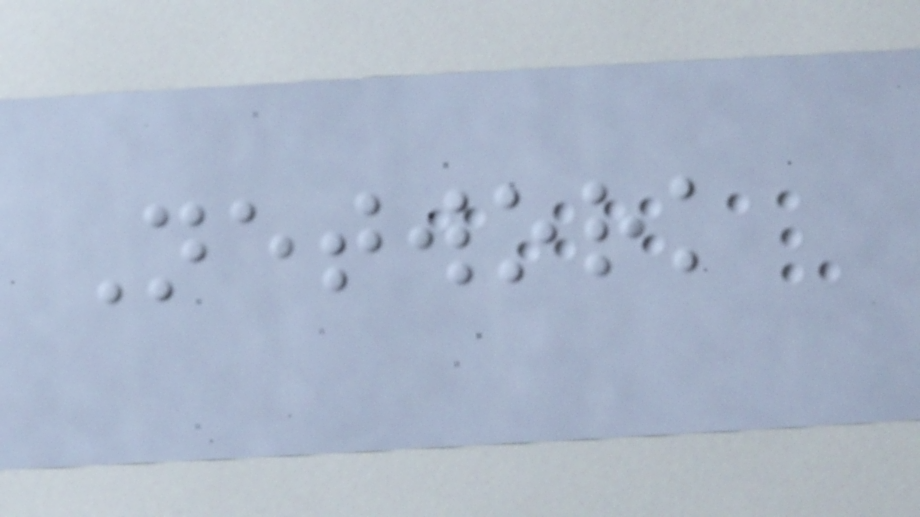Network
